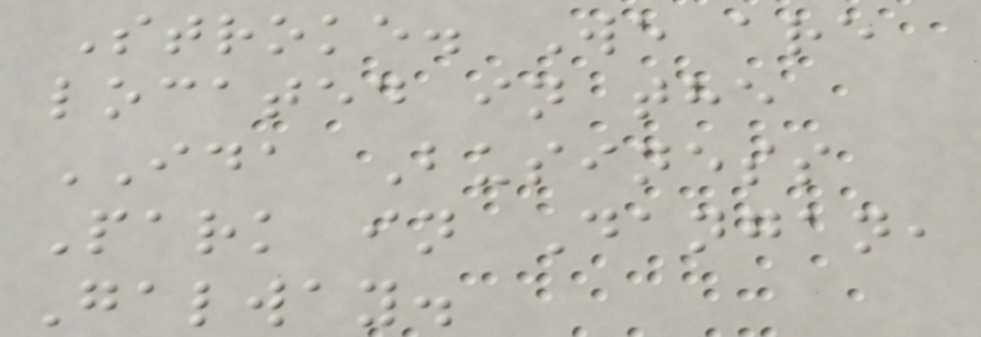Stroke. We are
located in the
IDA Business
Park in Dangan,
Galway.
